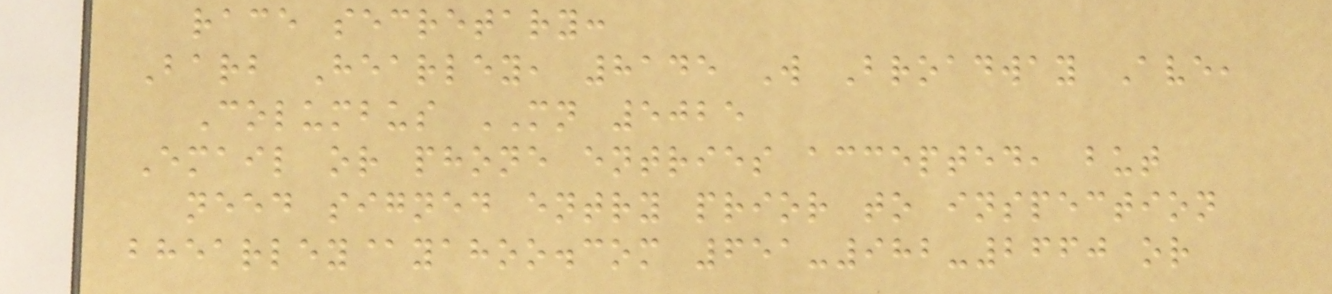race secretary:
Barb Hearley, 8145 W Broadway Ave,
Columbus MN 5025
Email or phone entries accepted, but
need signed entry prior to inspection
bhearley@yahoo.com 651-982-2660 or
